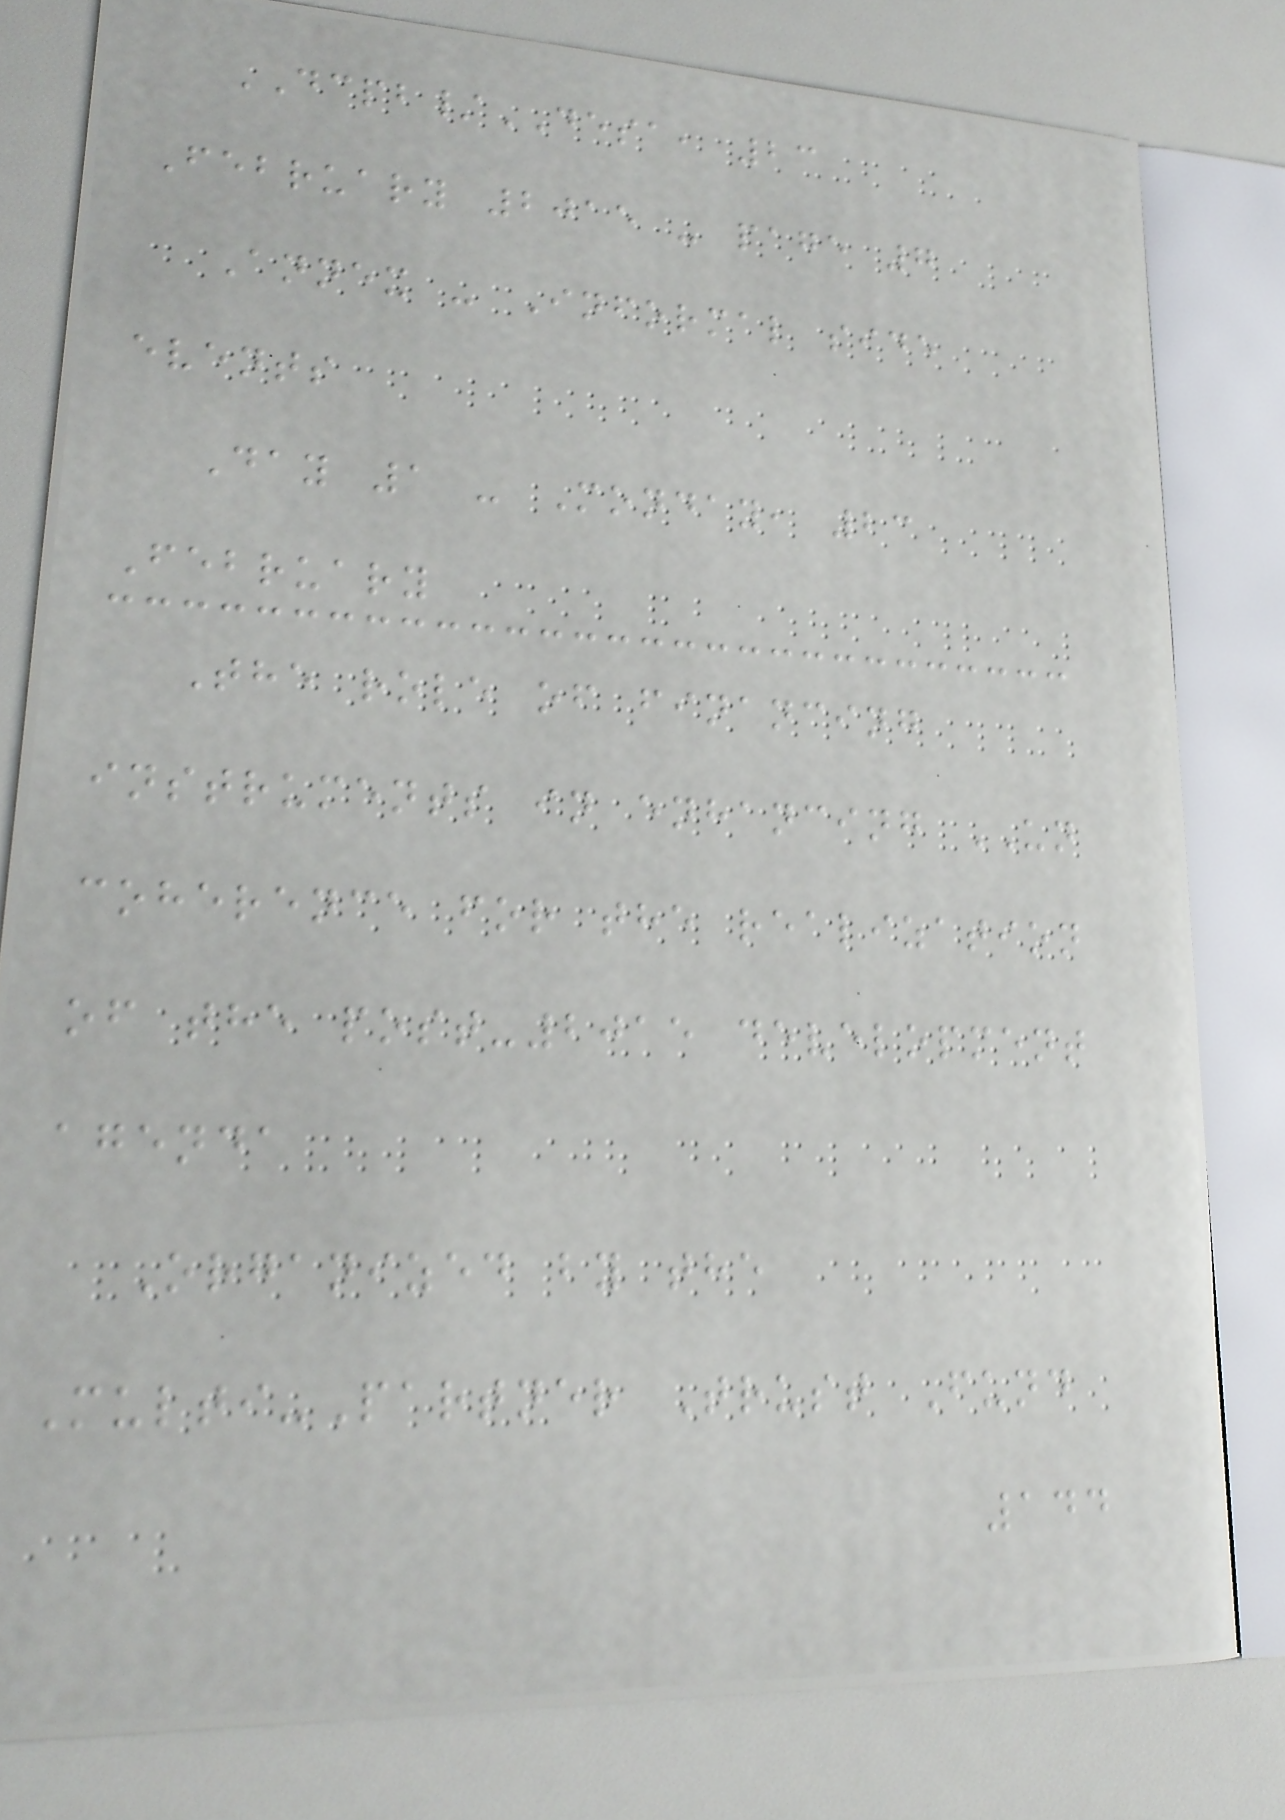DCPB/DESA, 23
February 2015 - page 7
Annex - Informal side
events
Day 1 - Monday, 23
February
The role of financing
instruments in enhancing UN
coherence for the realization
of the post-2015 development
agenda
Organized by the
Multi-Partner Trust Fund
144
